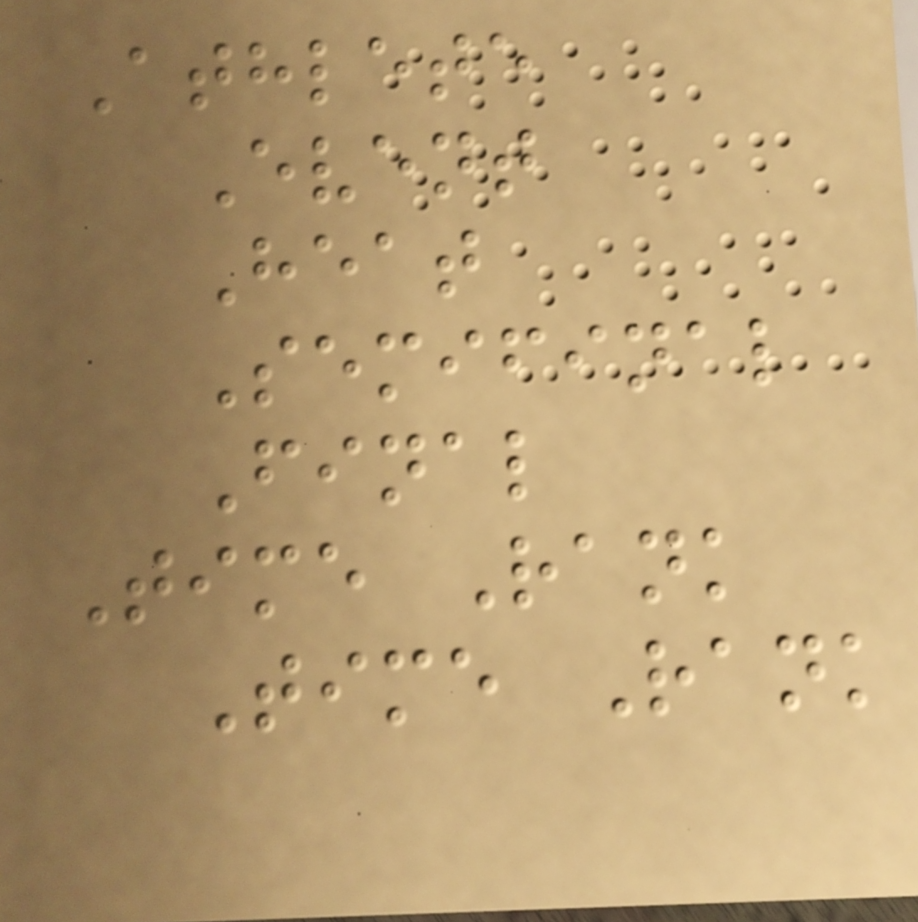Athlete
Event
Heat
Semifinal
Final
Time Rank
Time Rank
